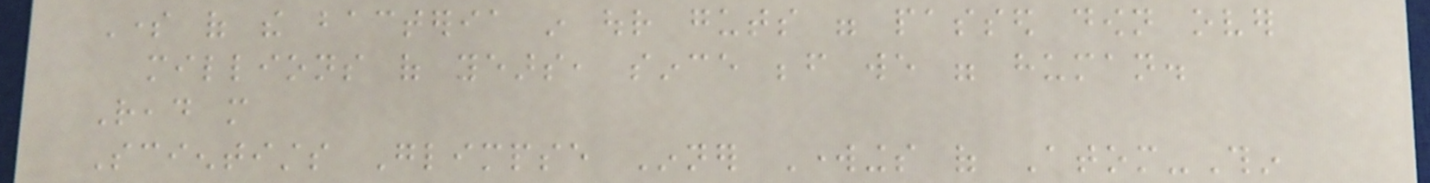Some of the bacteria in our guts were passed down over
millions of years, since before we were human.
Read more
Scientists Glimpse Inner Workings of Atom-Thin
